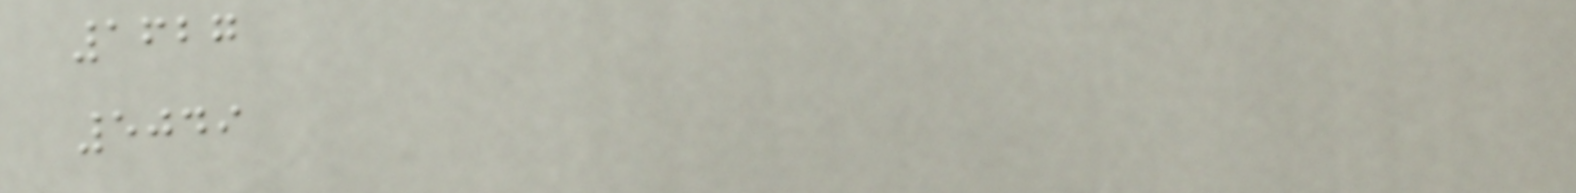1627
5049
